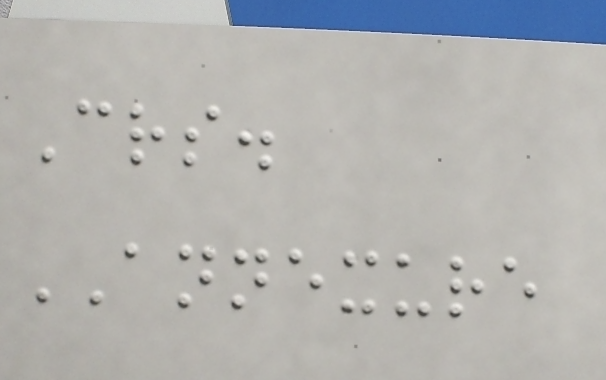Crs.
ANNEXURE
